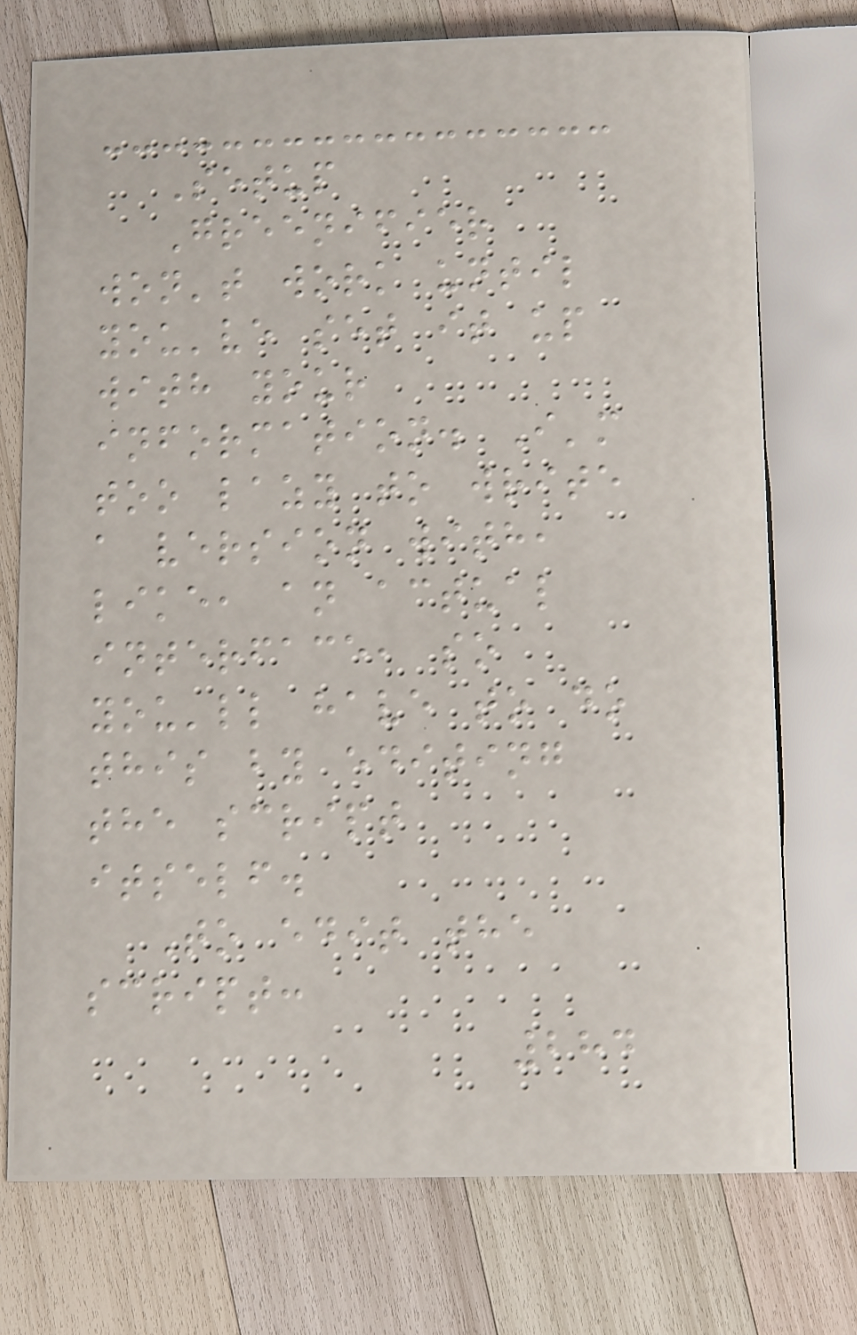Setup
Greenifier
won't work until
you've set it up
with your
information. I'm
too lazy to write
a version with,
like, an actual
interface, so
you'll have to do
this by editing
the script
itself.
To edit the
script:
284
